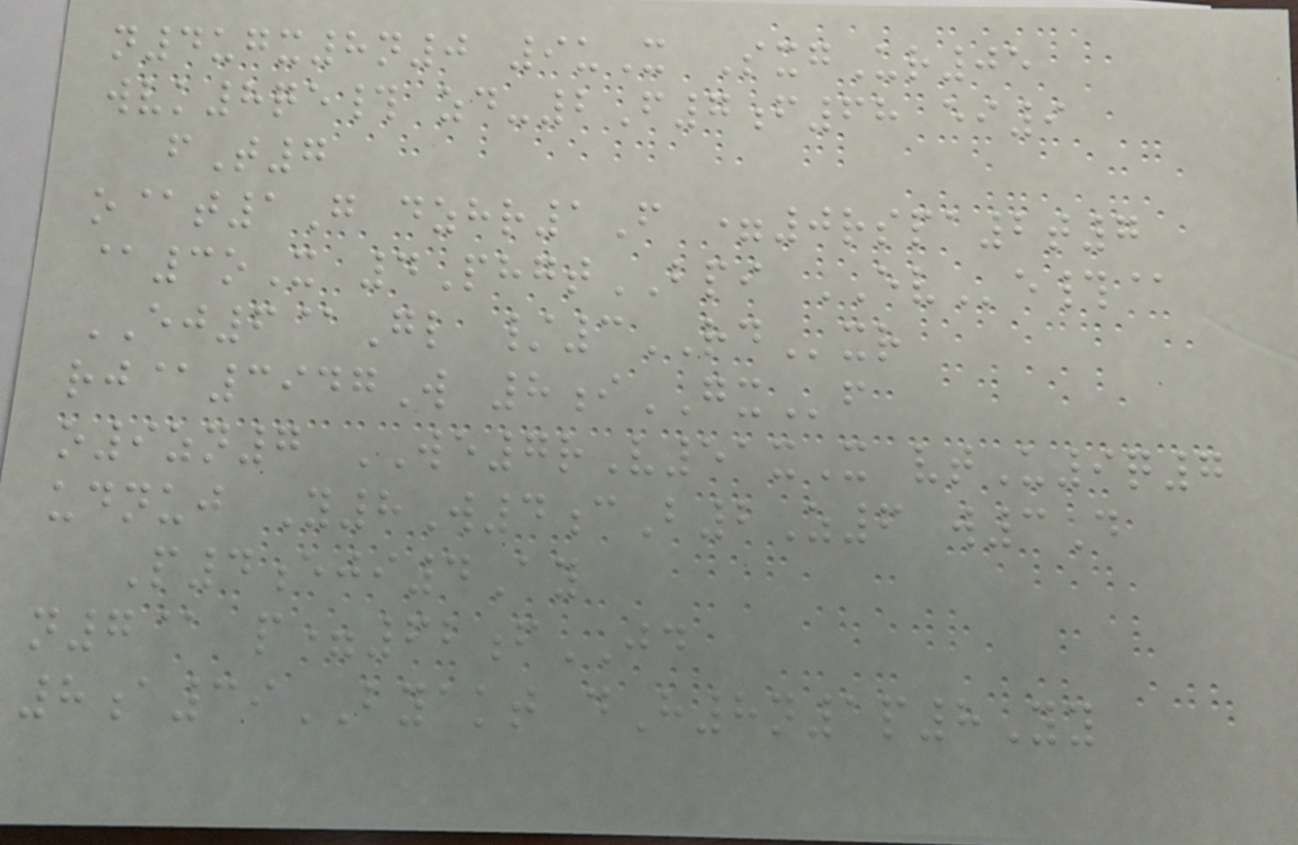n4ugx8n0 9uX SxgUr05
wvk8qe# zd-2F7f68 ei9
fT7
o@t1G dzhr1F =0rspa2t7
@3oX 4PhgtBPI EVe#@
EJ6@Gl /3RDxr
rj@3947W 8iGXf
o9zn7 WE7rV51xX vtU9q7
udnuj Y8W4cB2Z6 w3D
P4eji4Ay
n7@ p=62fJD
8a39BYAKT dH8n1p8Yy
